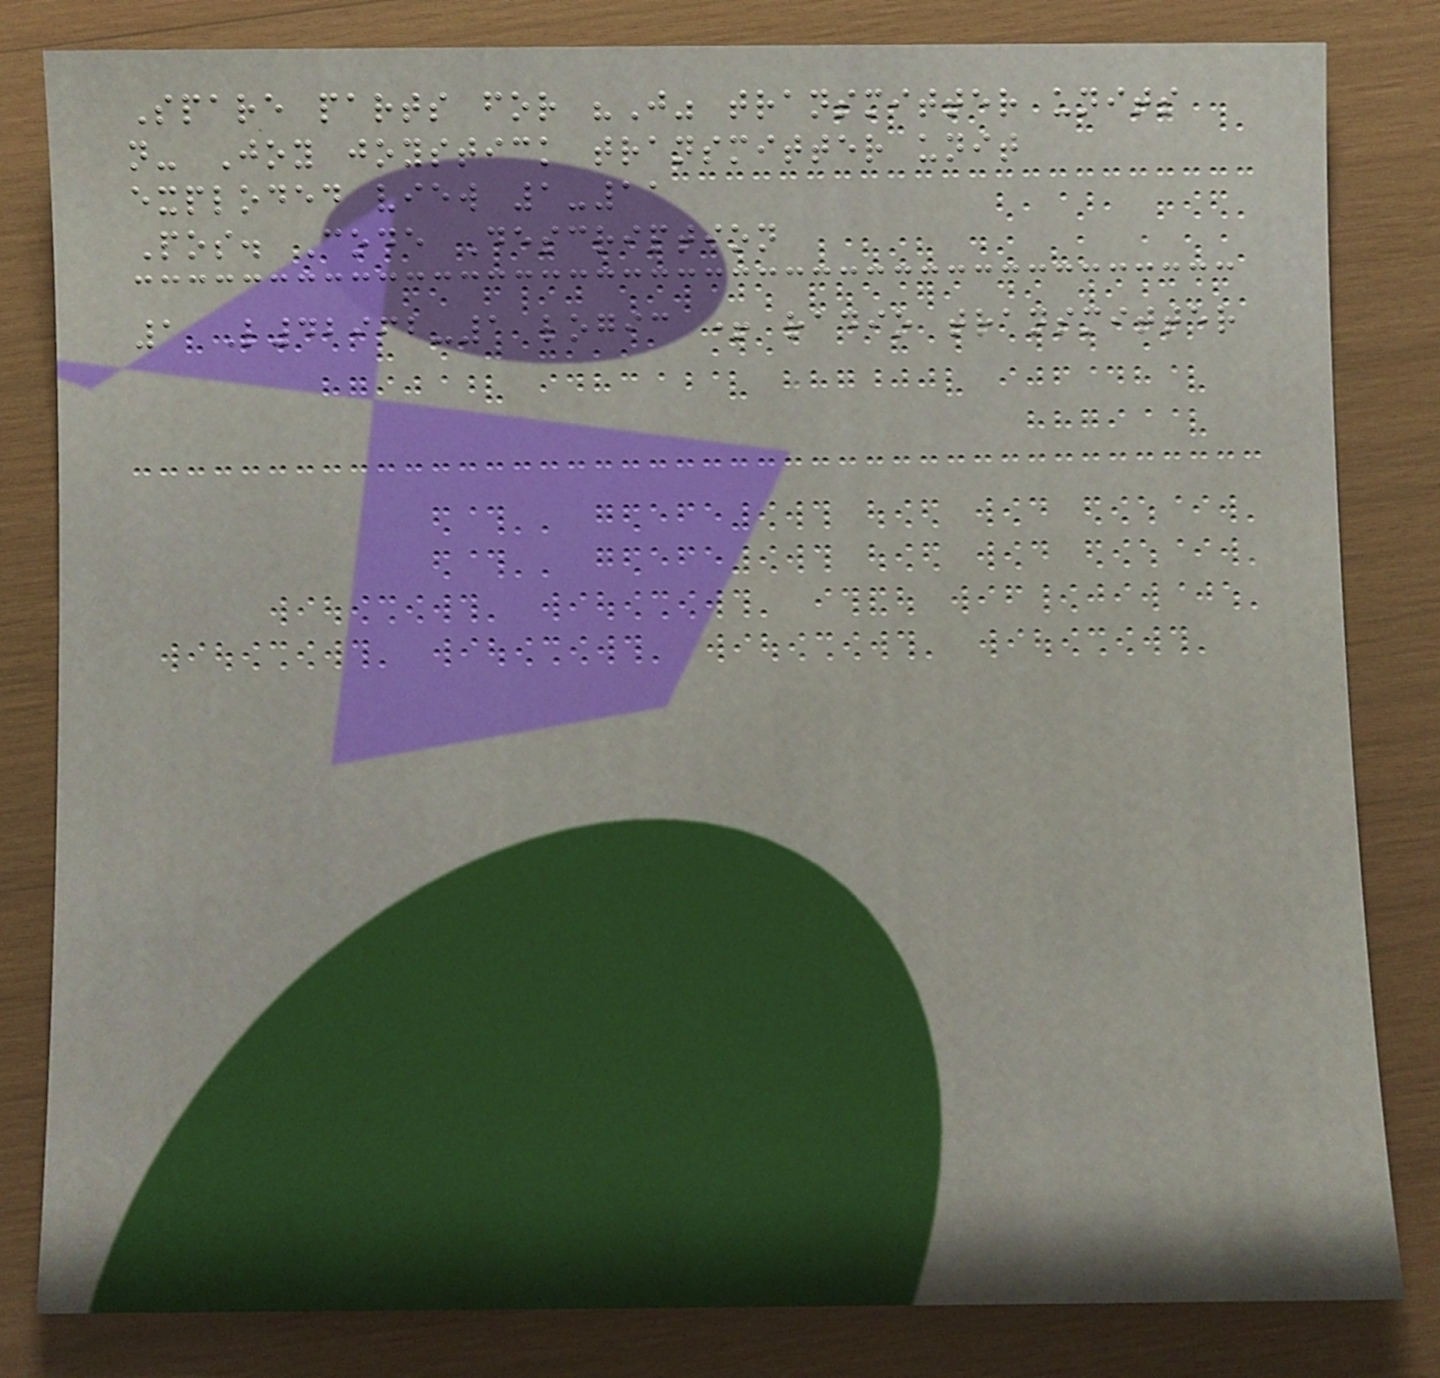Spare parts for "J" transmitter units
n- Joy joystick transmitter unit
exploded view 1-11
Pos. Code Description
1 L42962-1 logic + radio transmitter
